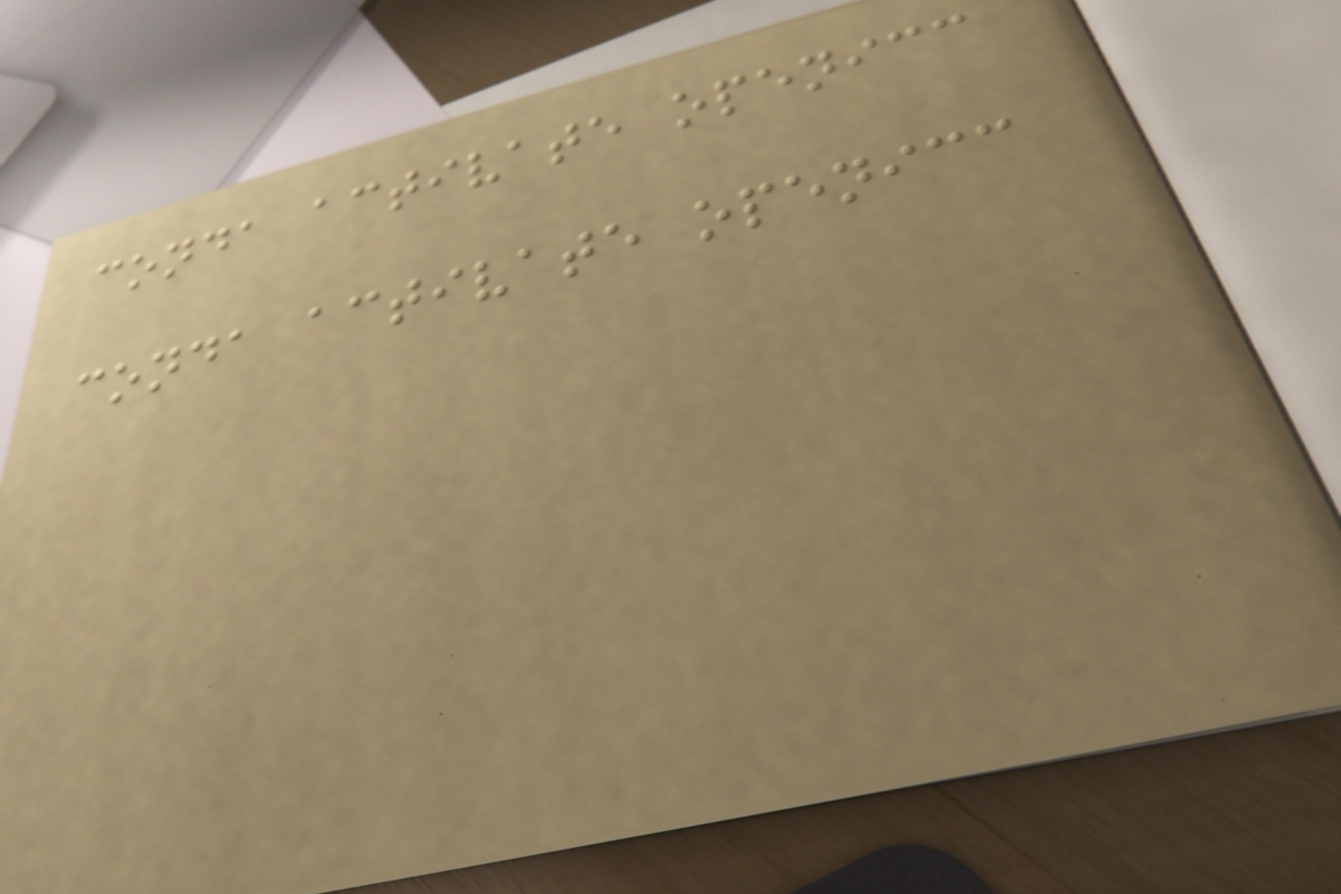conda activate openicc
conda activate openicc
